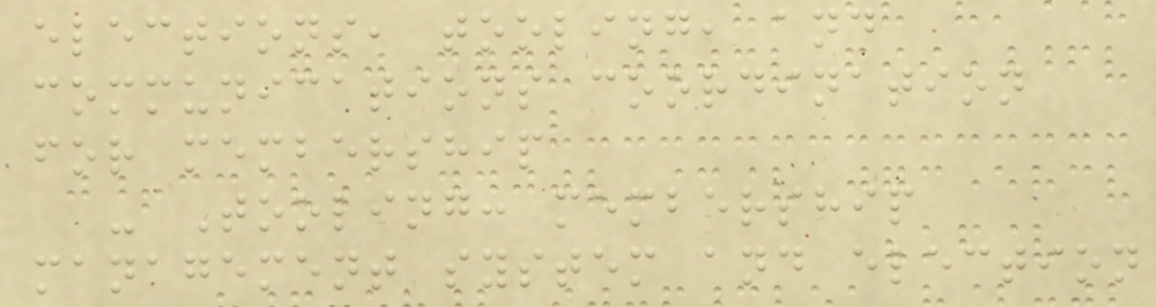elections, tooling, and
communications coordination
for membership
- Tooling: membership
management system and election
